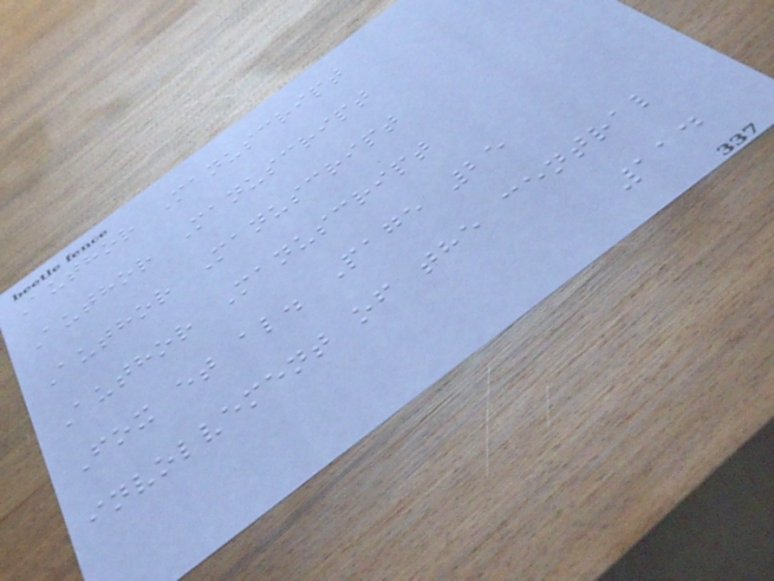Author Manuscript
Author Manuscript
Author Manuscript
Author Manuscript
Fox et al. Page 25
involvement of the central
114
